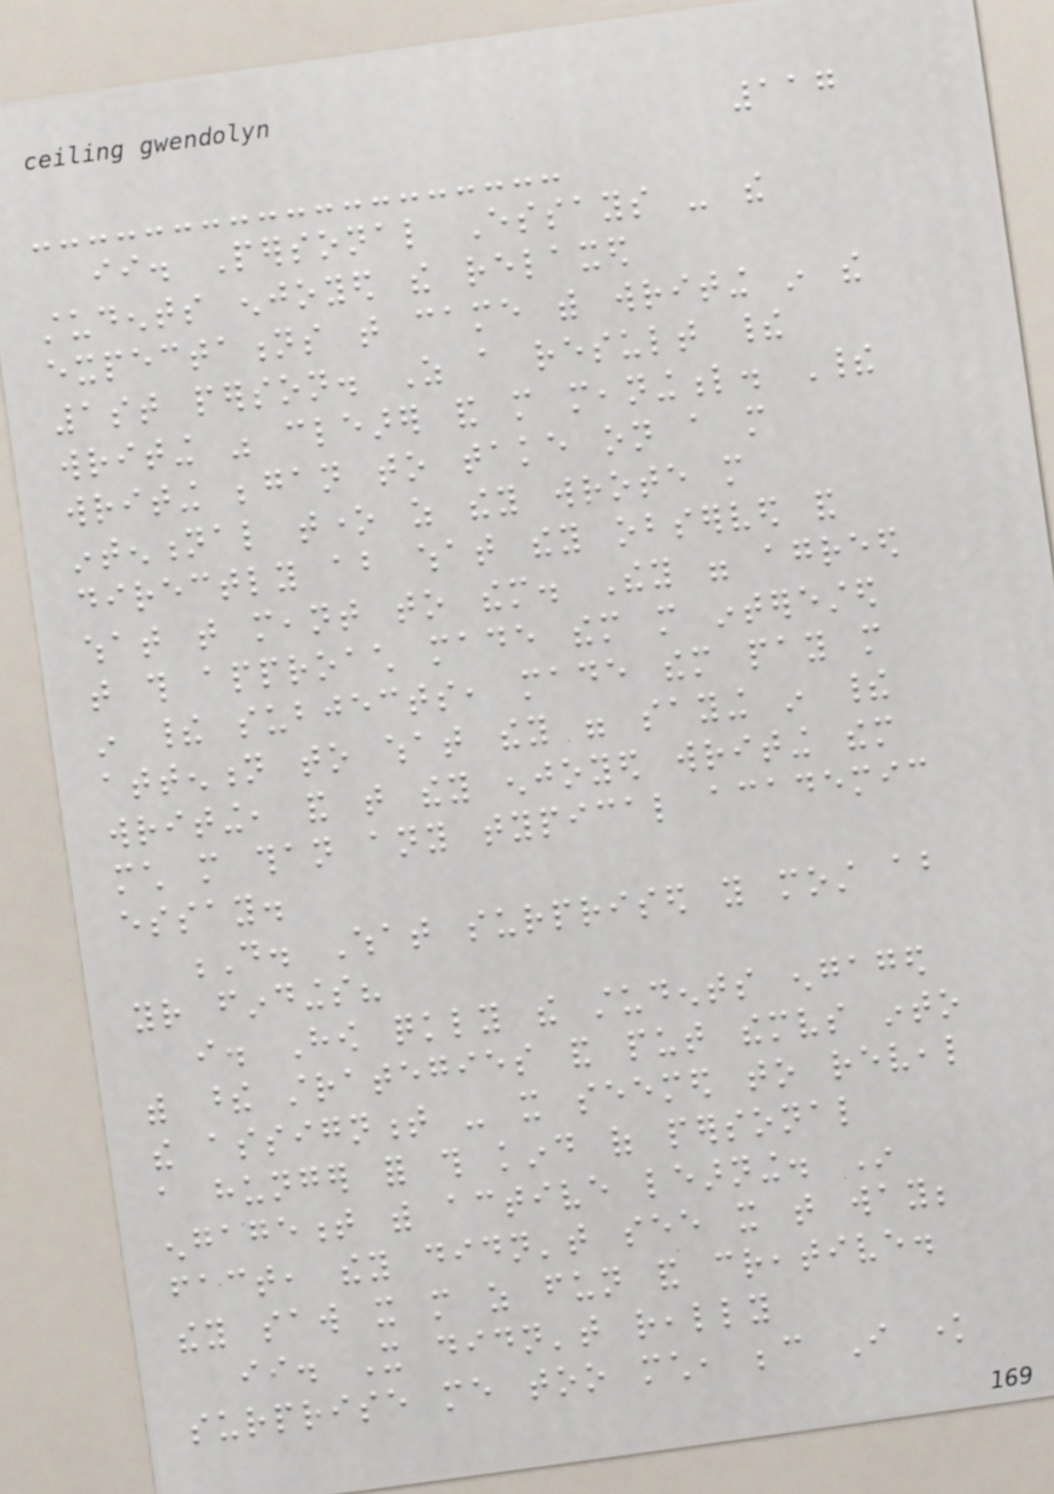117
ii. Personal Essays - the
students enjoyed the relaxed
expectations that came with writing in the
1st person. As a result their
writing was clearer and more meaningful. Their
writing began to take on a more
intentional tone as they wrote more
directly about what they observed and
what that meant to them. They were agreed
that this approach made them more interested
in their subjects, made them pay more
attention to what they were saying in their
writing, and that they enjoyed writing them
much more than any typical academic
essay.
D. What surprised you most about
your findings?
i. How quickly the students engaged
with these strategies and put themselves into
the assignment - it seemed to reveal
a hunger for this kind of personal
engagement with active learning. In
fact, they didn't see it that way;
they saw it more as fun and creative.
ii. It didn't really
surprise me too much, because I know
